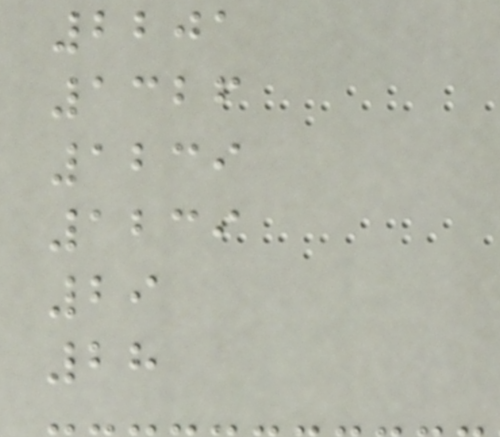2201
1326
1239
1239
29
28
